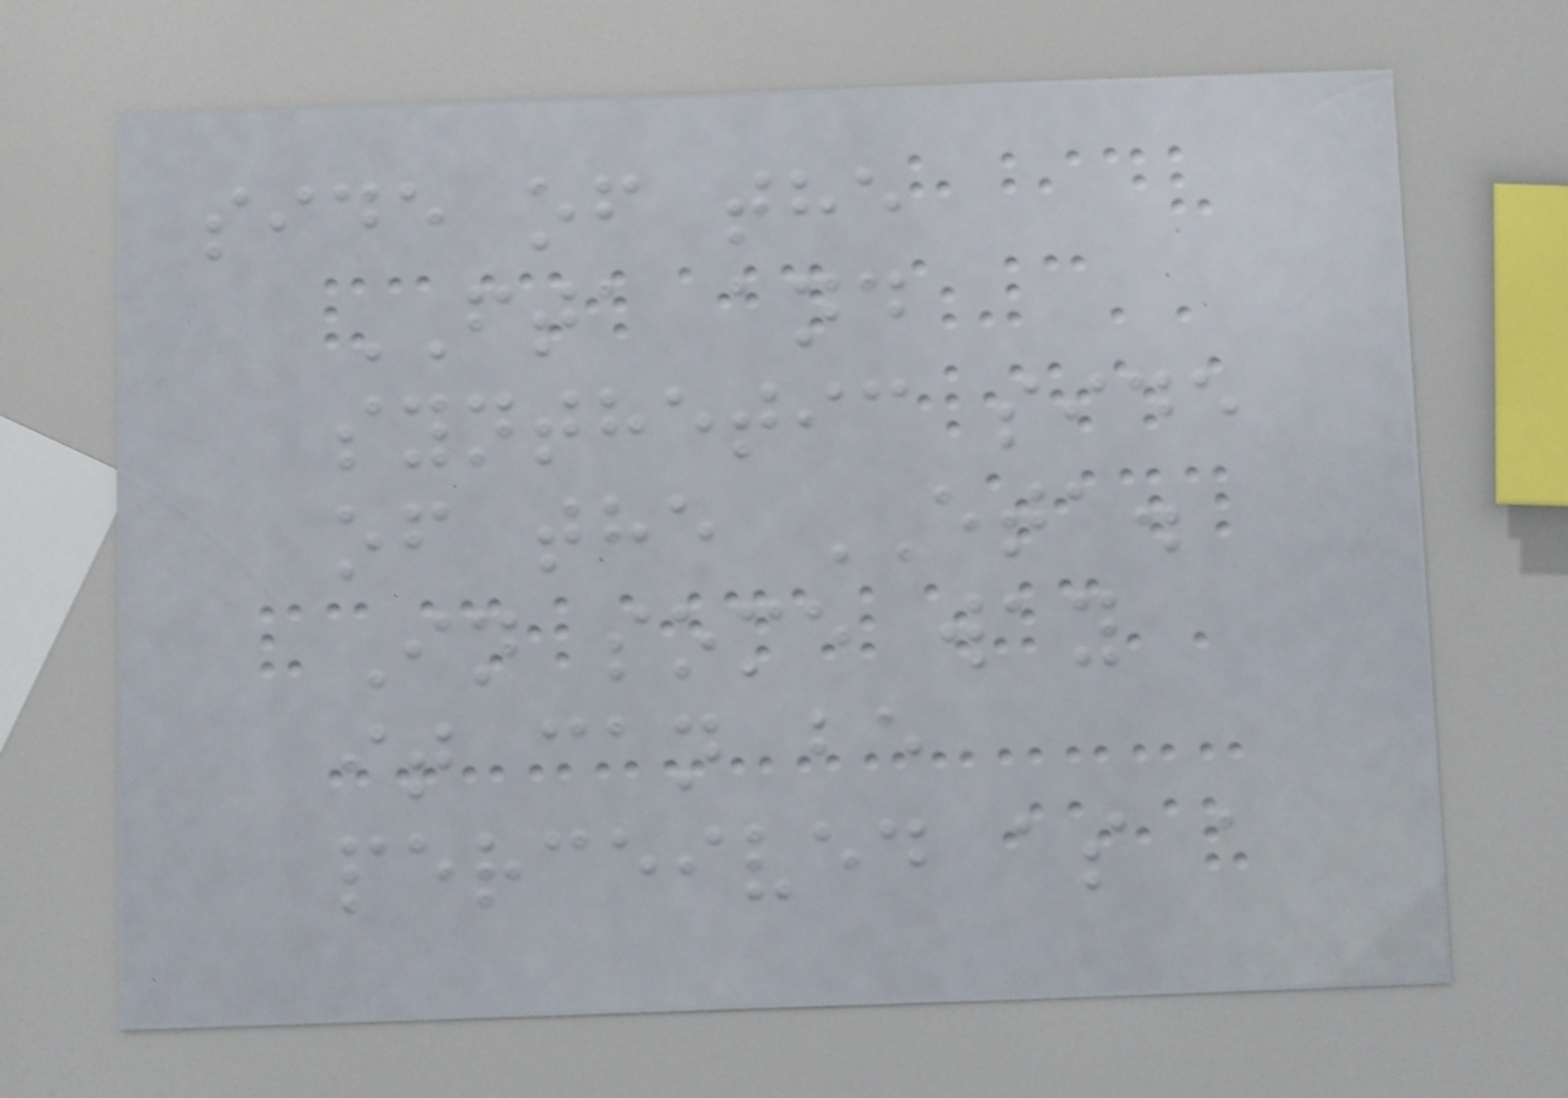side of the
FTA and
synthetic side
of the ETA.
In some way
it can be
perceived as a
